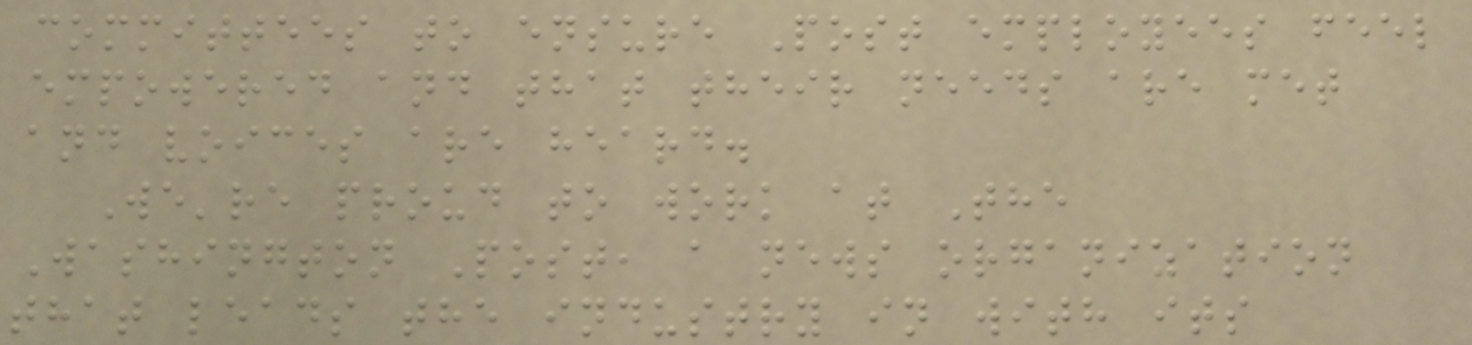committees to ensure Post employees feel
empowered and that their needs are met
and voices are heard.
We're proud to work at The
Washington Post, a news organization
that leads the industry in with its
